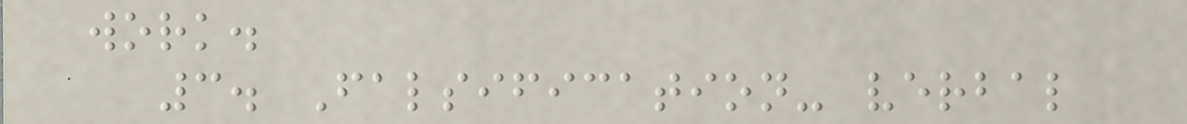work.
3. Falsification- verbal
